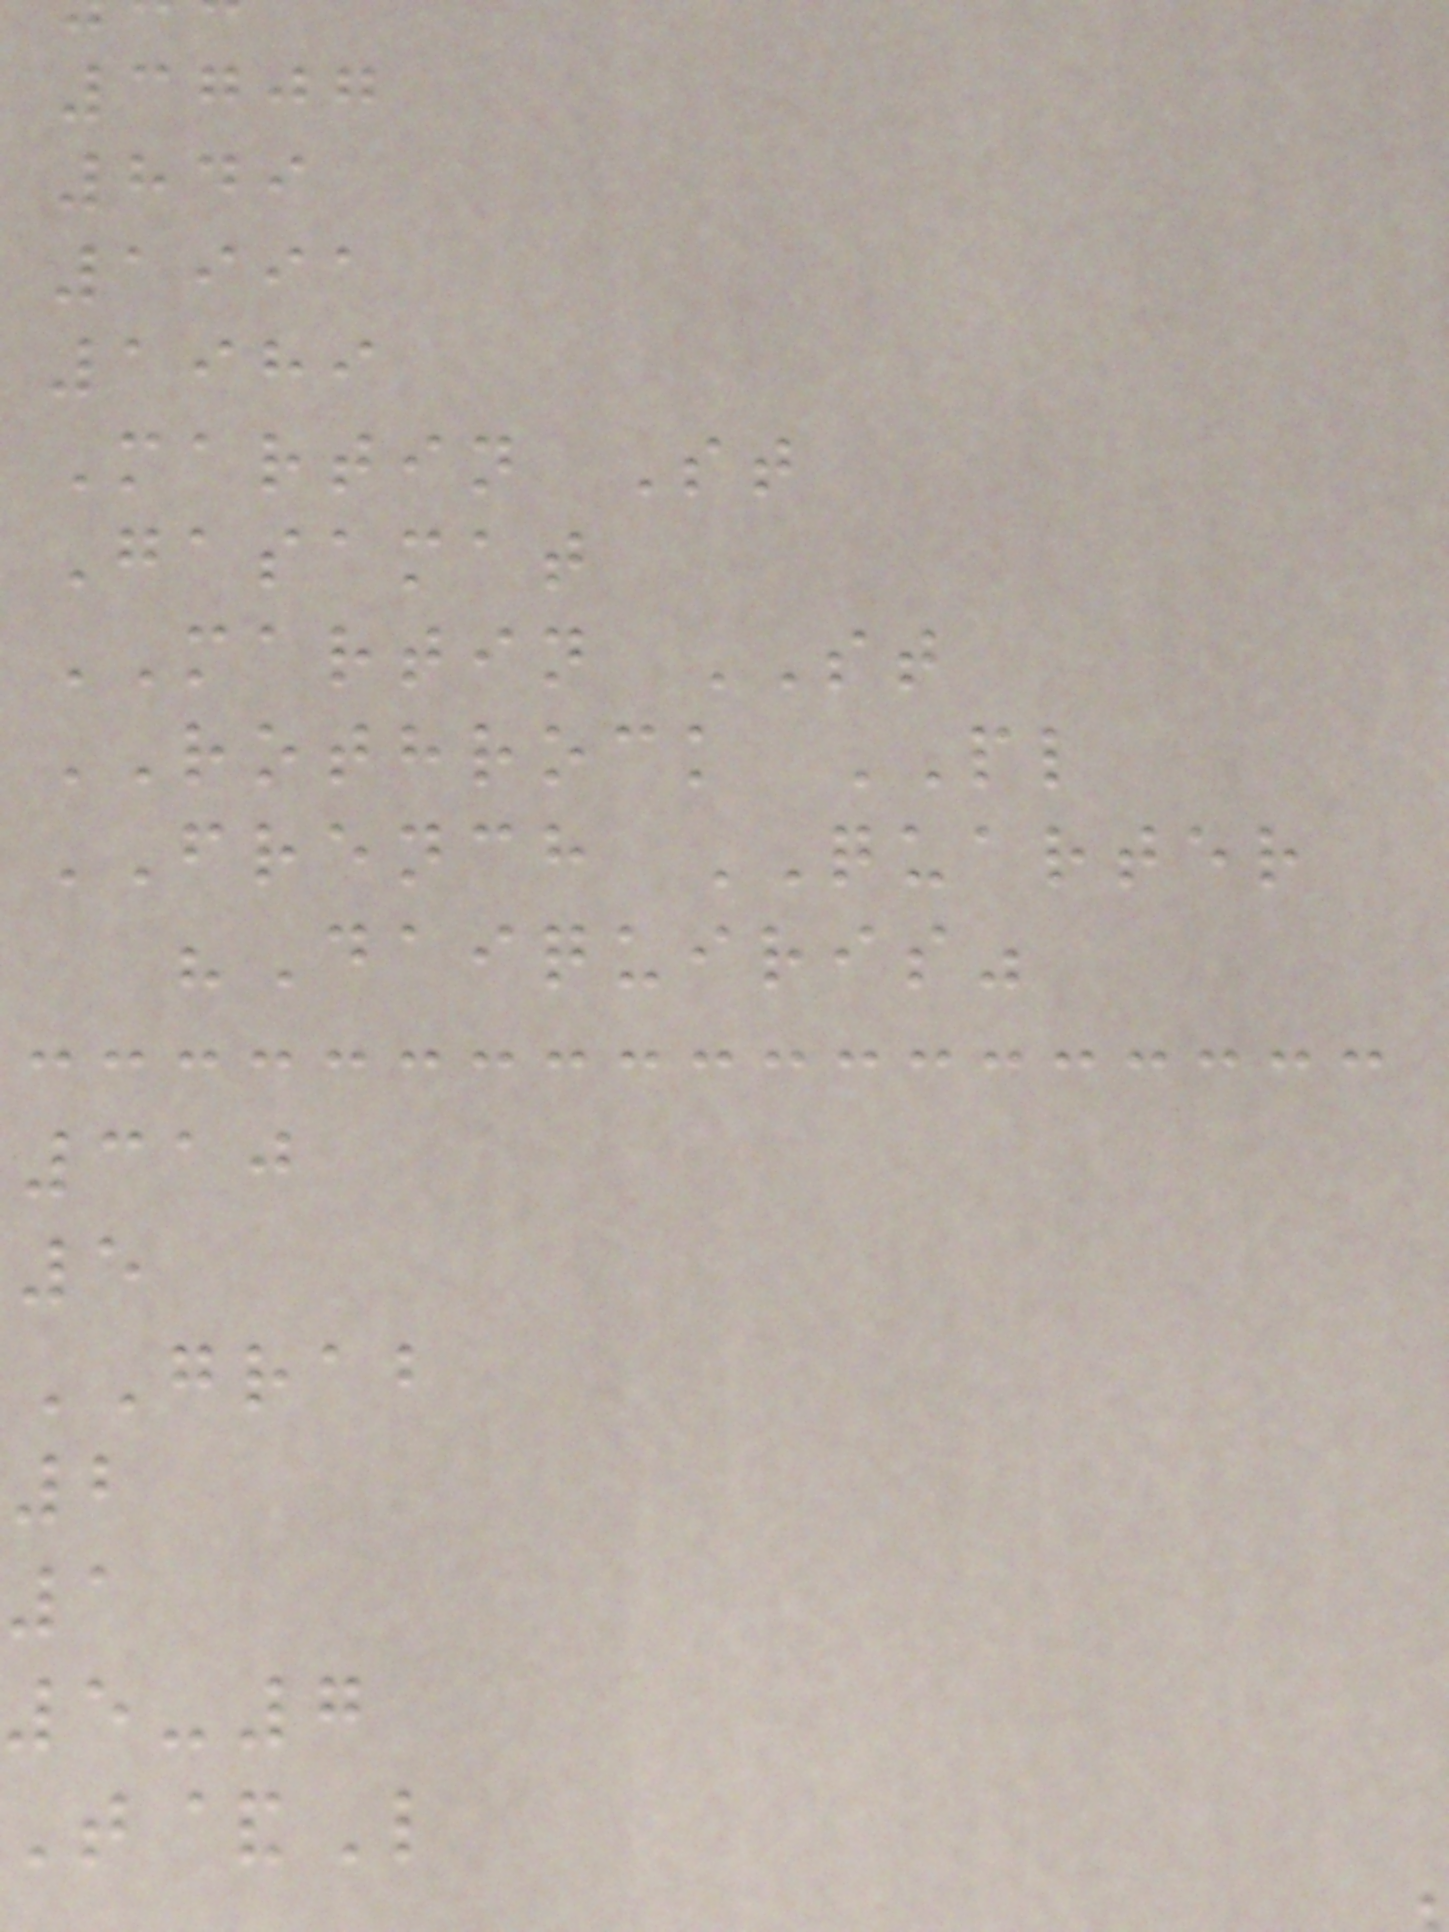3707
849
1991
1989
Martin St
Gasamat
MARTIN ST
ROTHROCK PL
FRENCH QUARTER
"Daiquiris"
310
5
GRAB
2
1
5-7
T&L
